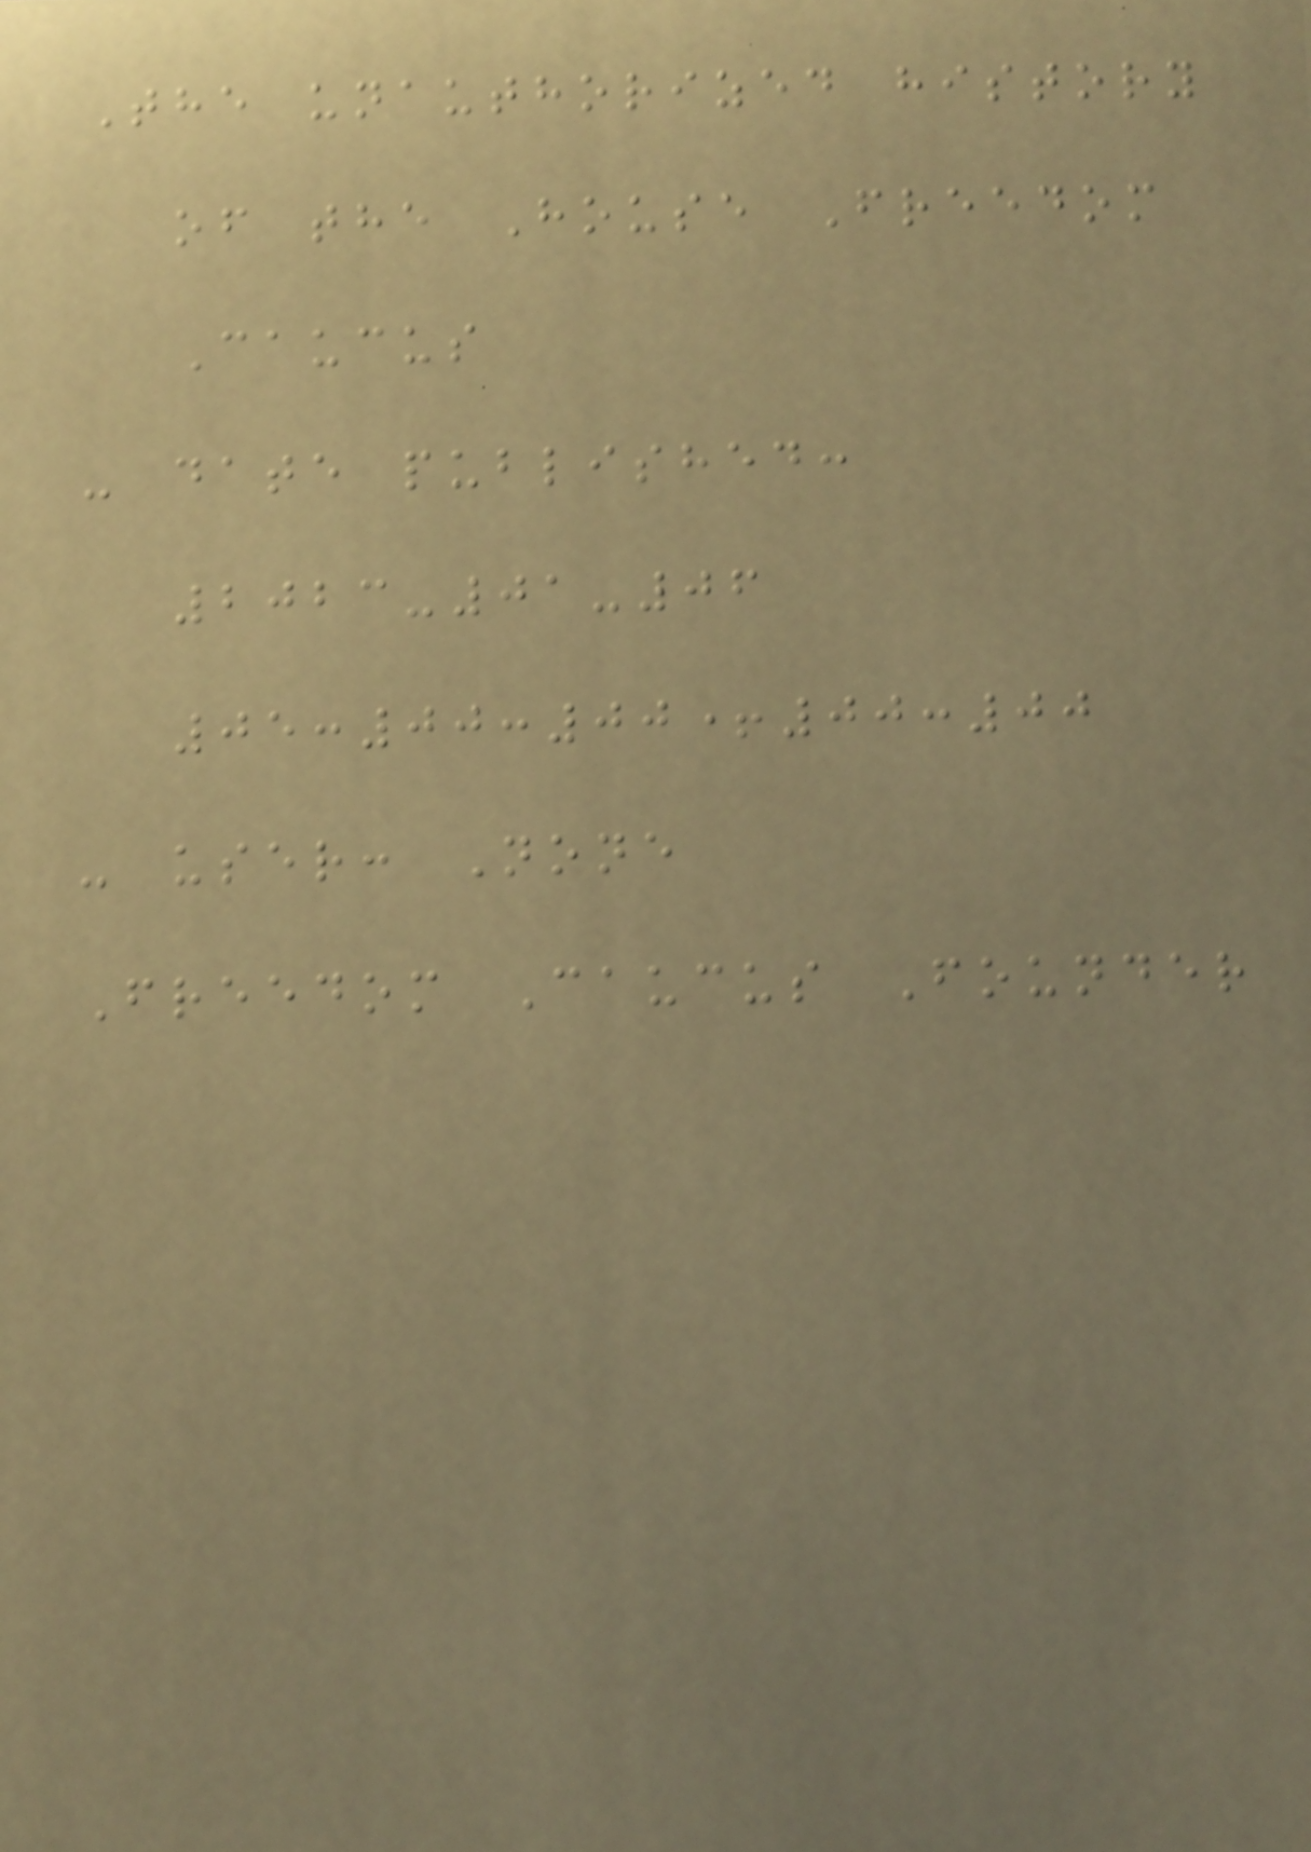The unauthorized history
of the House Freedom
Caucus
- date published:
2023-01-06
05:00:00+00:00
- user: None
Freedom Caucus Founder
